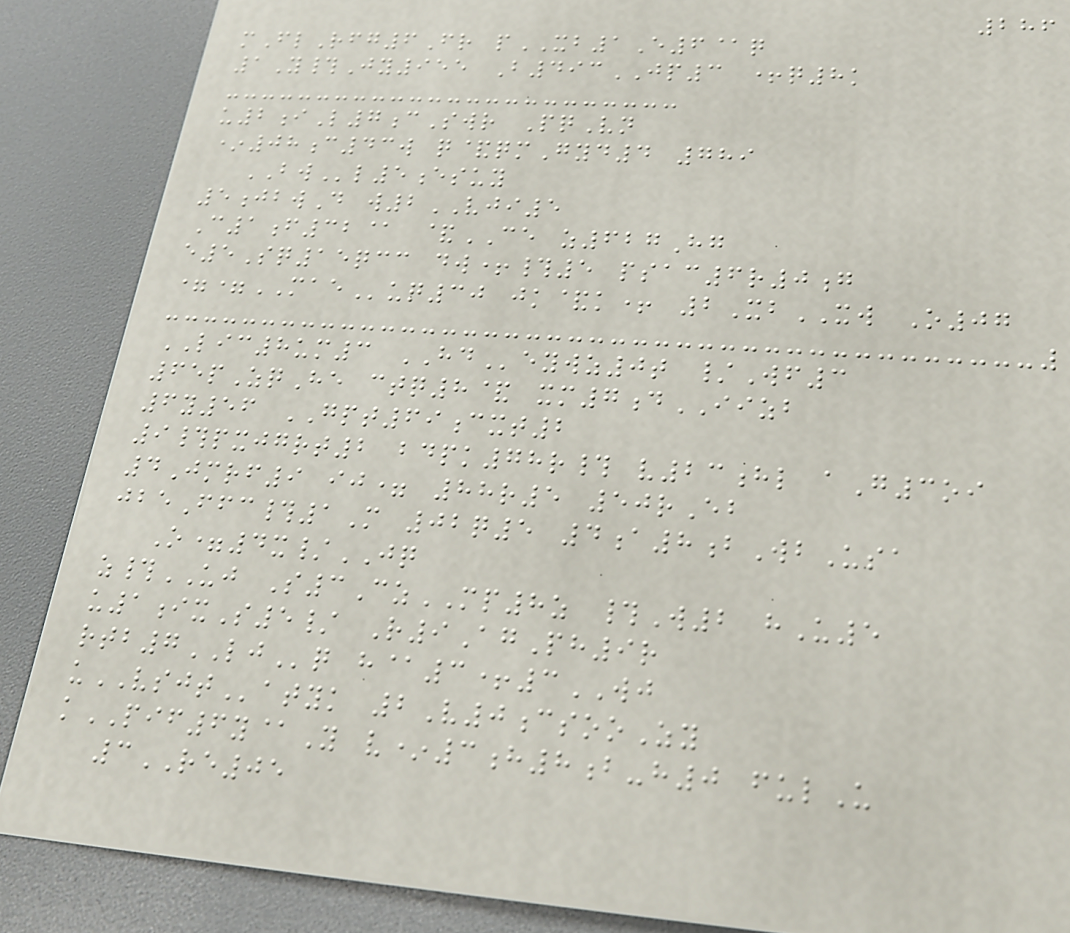286
mFlRfg6Fr pXB1E6@q
1Y#Jy955 B493JP3 +q8k
u2iL7cSwr PqVn
*08c43w q&qmGyd4 789
BWl5esuy
5jbwD w2VJI5
C1f32@ &CE z627Hg
e5Sq15qcc dw+#5 psac6r0g
==MAEuq30 jk&k+ 2XbXW O07
LIC8um3 HDeywz0t /Wf3
65pZqHe ctq8& xm7dIIZB
6y56 GPT69cxt2
9#pxjgrt2 bdpk78r# v23hl aG3oi
4Jmrf9 ij= 88r5 50rEb
jbeFfc#1M 02q5 4a8bWbUsa
O=4x/JQ
z#UJ S3CzMP8z #W2 hU5
u1ixS5/ R9AgPh9r
rtb7LJq h@3+3WJ
uVSJTatyk 2V0csooZy
kPIF6y@Y v*3h8b-h0 fulU
3RE05
